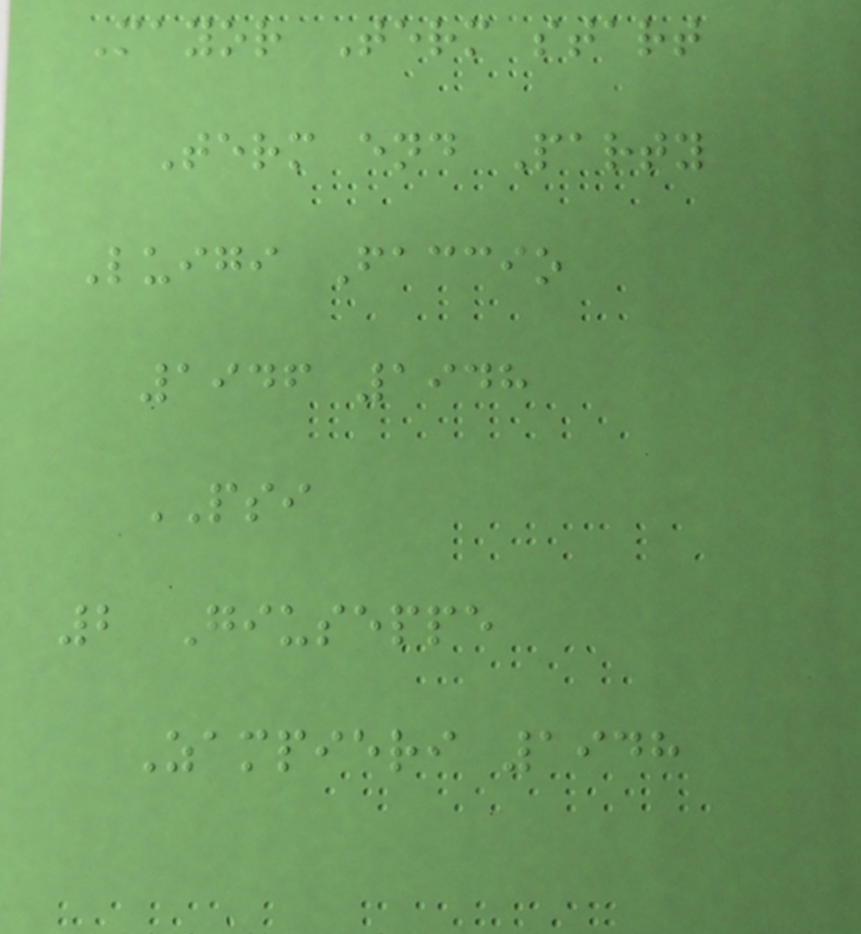Mayor Term start
Term end Party
Luigi Faccio
1946 1948
PSI
2 Giuseppe
Zampieri 1948
